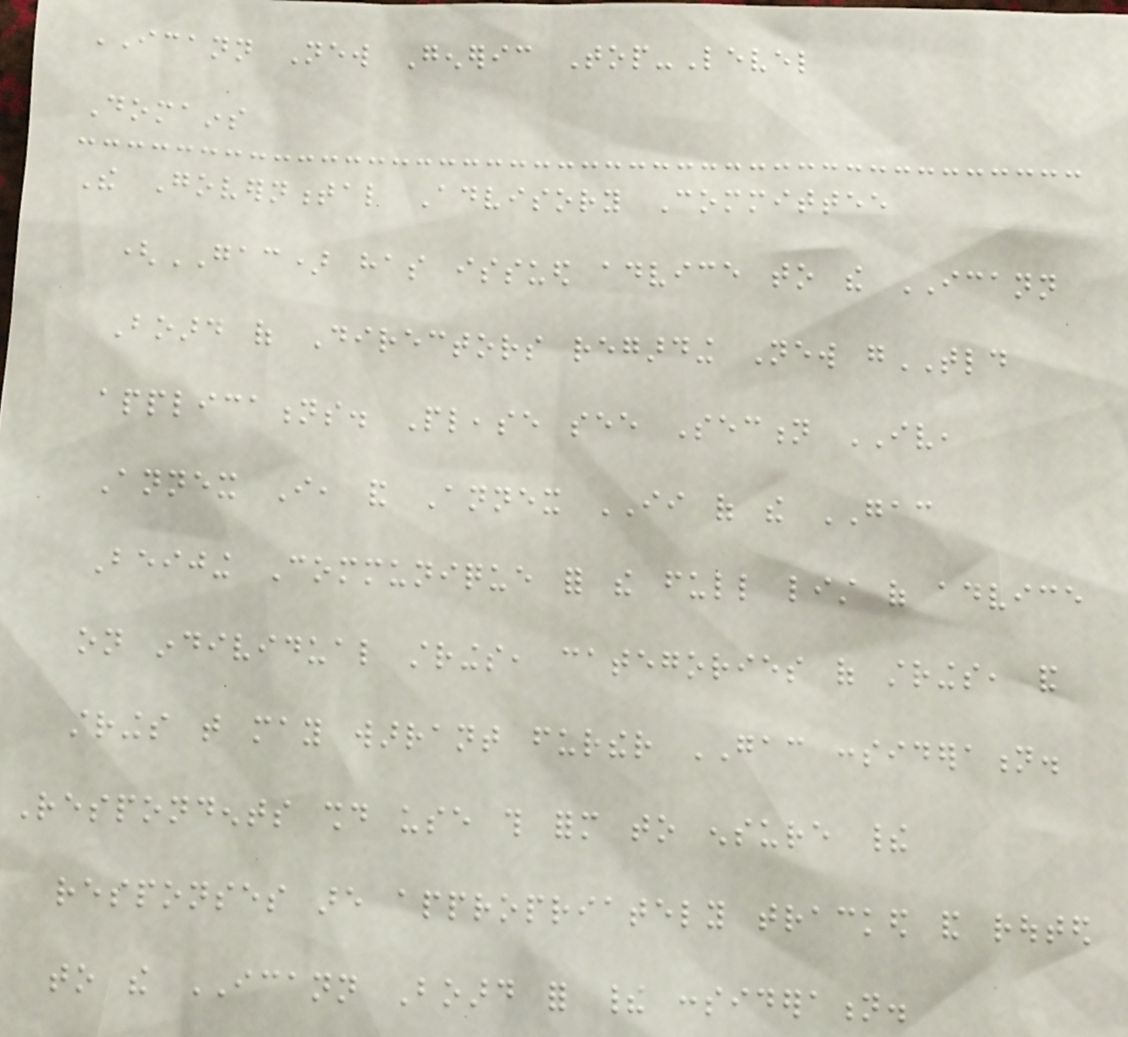ICANN New Generic Top-Level
Domains
The Governmental Advisory Committee
(GAC) has issued advice to the ICANN
Board of Directors regarding New gTLD
applications. Please see Section IV,
Annex I, and Annex II of the GAC
Beijing Communique for the full list of advice
on individual strings, categories of strings, and
strings that may warrant further GAC consideration.
Respondents should use this form to ensure their
responses are appropriately tracked and routed
to the ICANN Board for their consideration.
